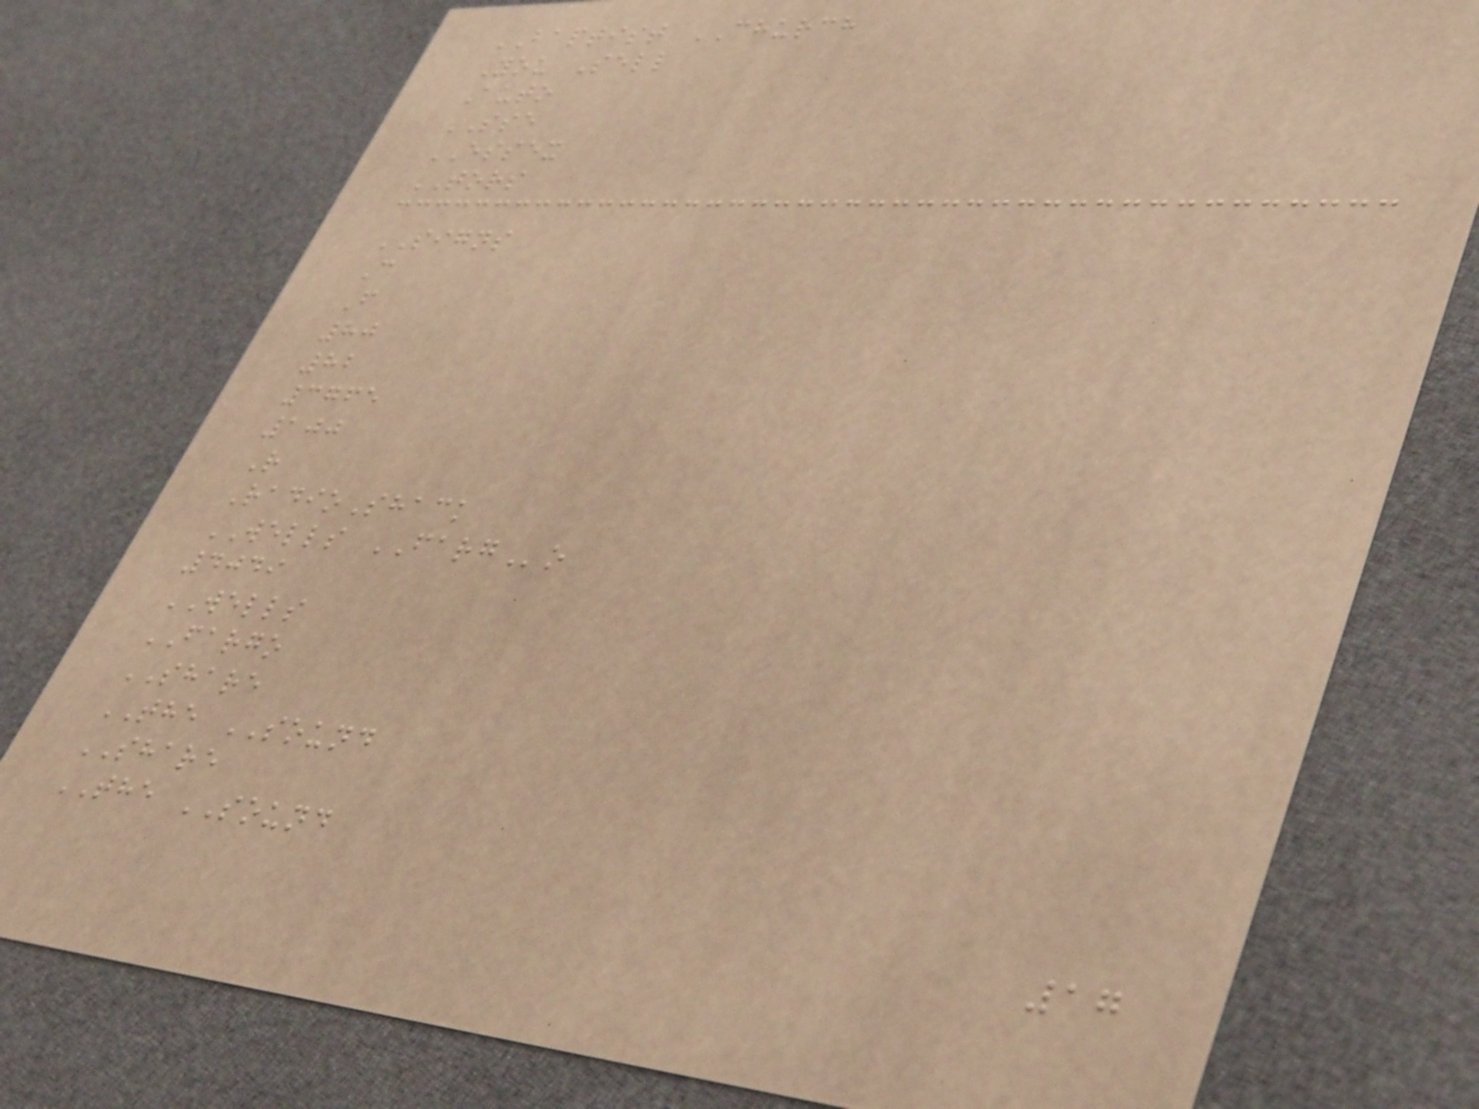BAPTIST CHURCH
You Sell
Auto
SSE
ESSEX
TORS
SIGNS
C
F
80
82
3765
100
R
RadioShack
WELLS FARGo
4049
WELLS
FARGO
SHARE
THE SOUND
SHARE
THE SOUND
17
